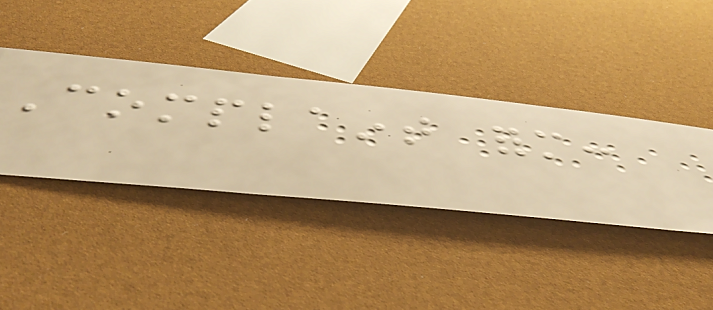Complaint form:
